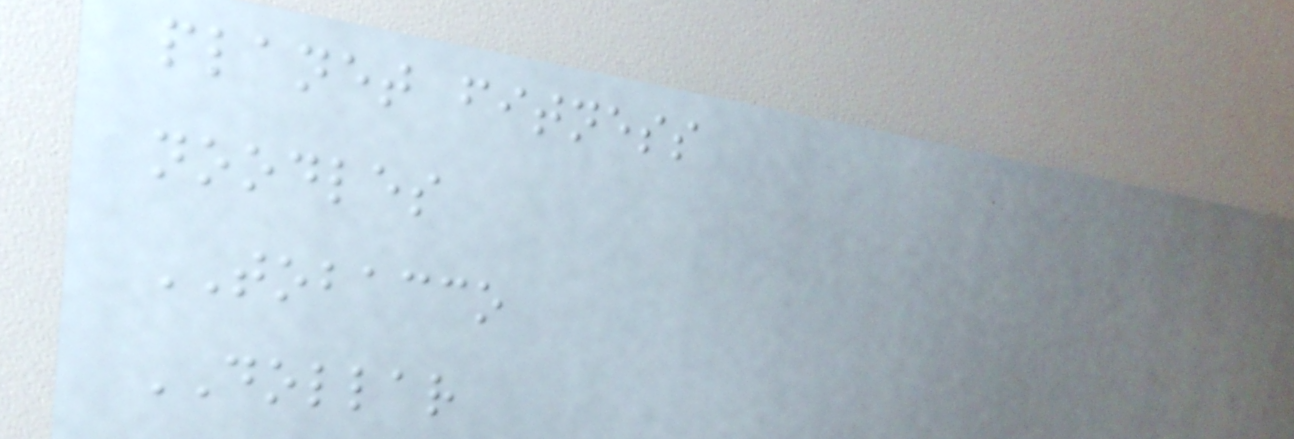planet fitness
noodles
TOBACCO
DOLLAR
